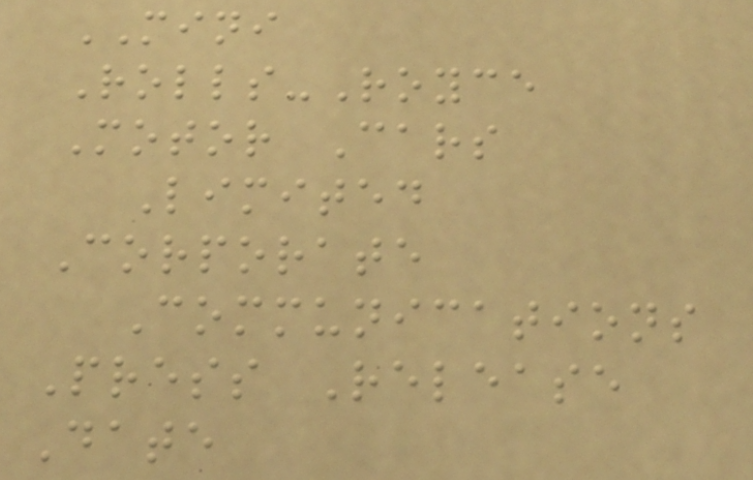MINI
Rolls-Royce
Motor Cars
Limited
Corporate
Communications
Press Release
Date
